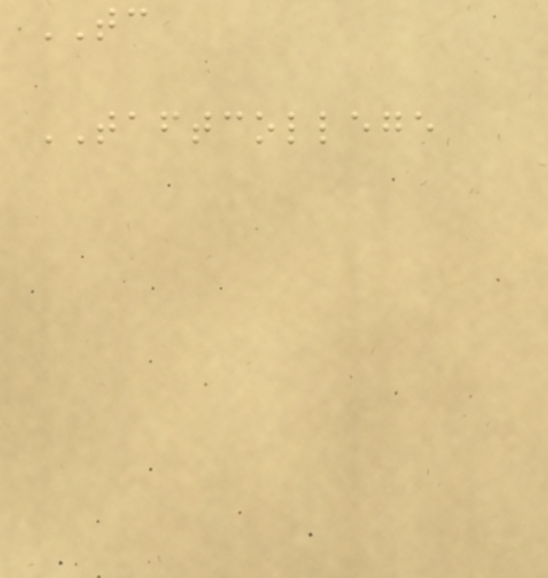TC
TAFTCOLLEGE
